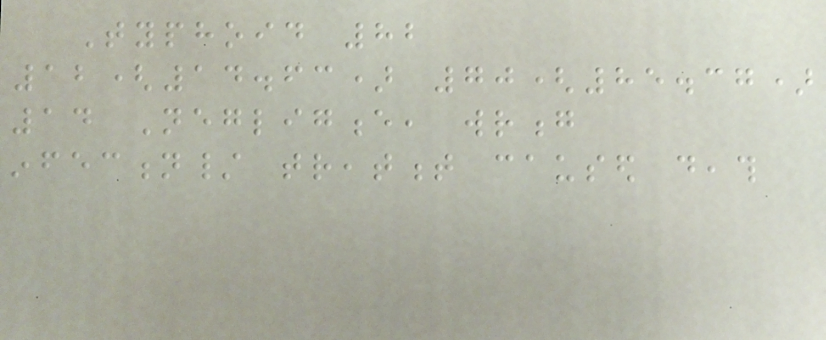Typhoid 82
12(14.63) 70(85.37)
14 Negligence, wrong
infection/ treatment caused death
